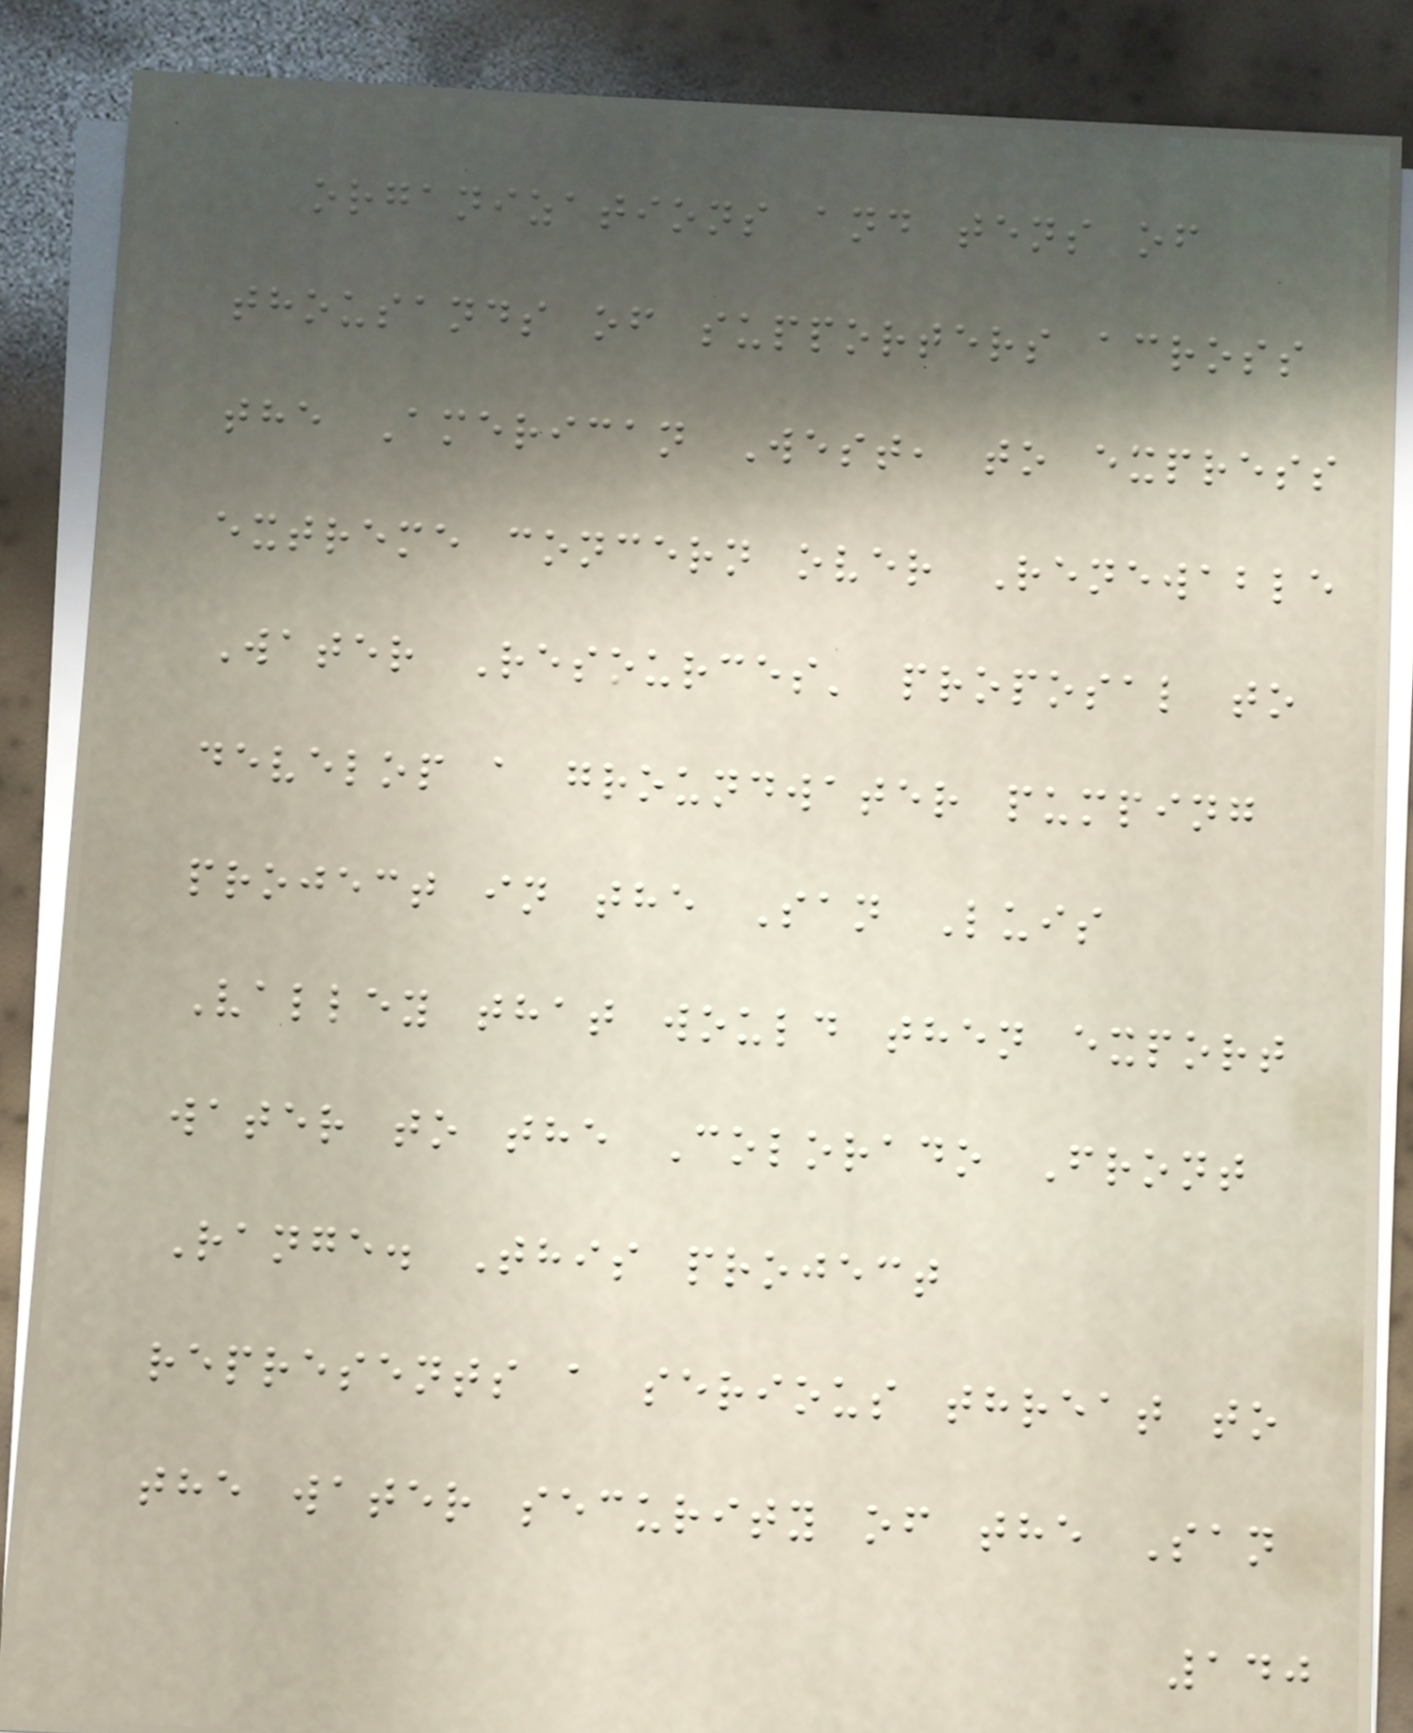organizations and tens of
thousands of supporters across
the American West, to express
extreme concern over Renewable
Water Resources' proposal to
develop a groundwater pumping
project in the San Luis
Valley that would then export
water to the Colorado Front
Range. This project
represents a serious threat to
the water security of the San
140
